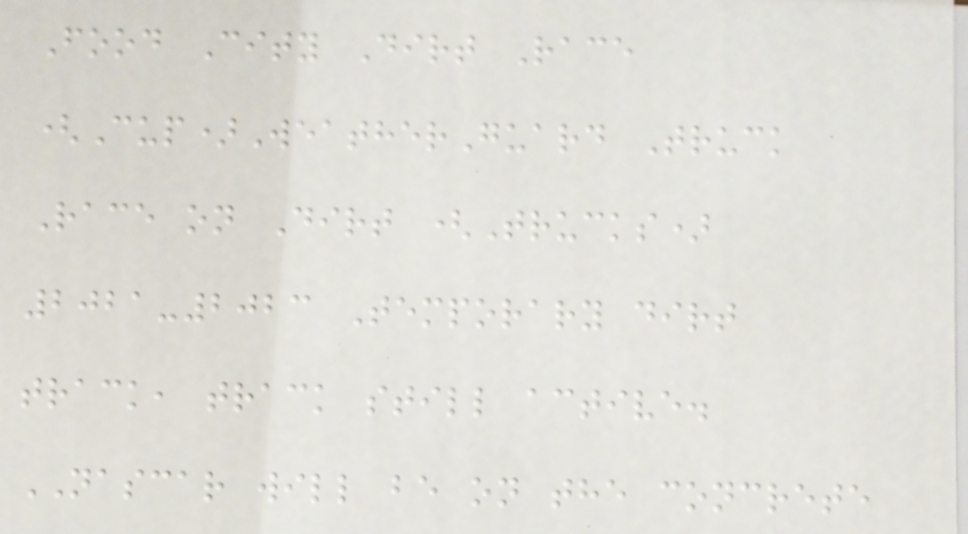Food City Dirt Race
(Cup)WeatherGuard Truck
Race on Dirt (Trucks)
2021-2023 Temporary dirt
track, track still active.
NASCAR will be on the concrete
